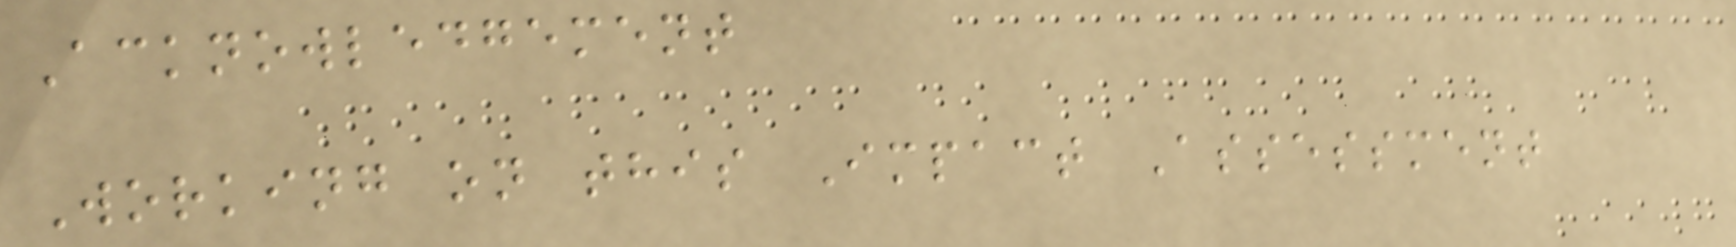Acknowledgement
Working on this Impact Assessment
